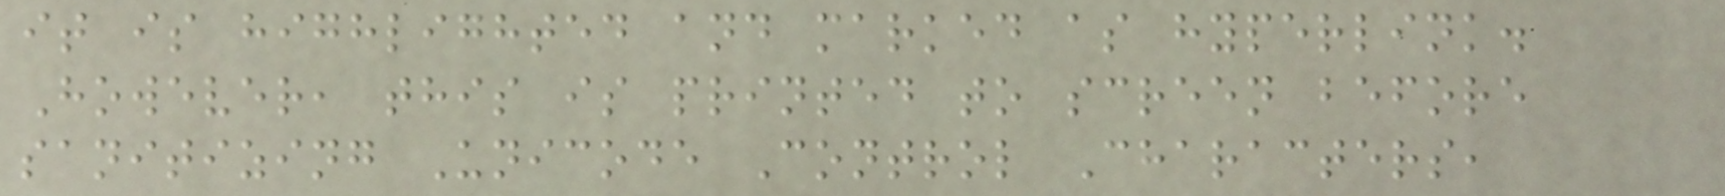it is highlighted and marked as hyperlink.
However, this is printed to screen before
sanitizing Unicode Control Characters,
